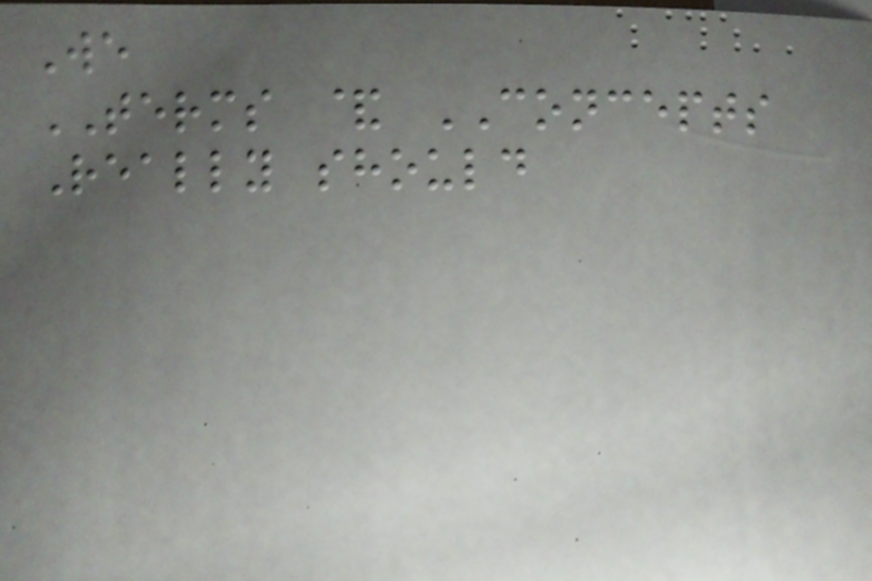We
TERMS & CONCEPTS
Really should
